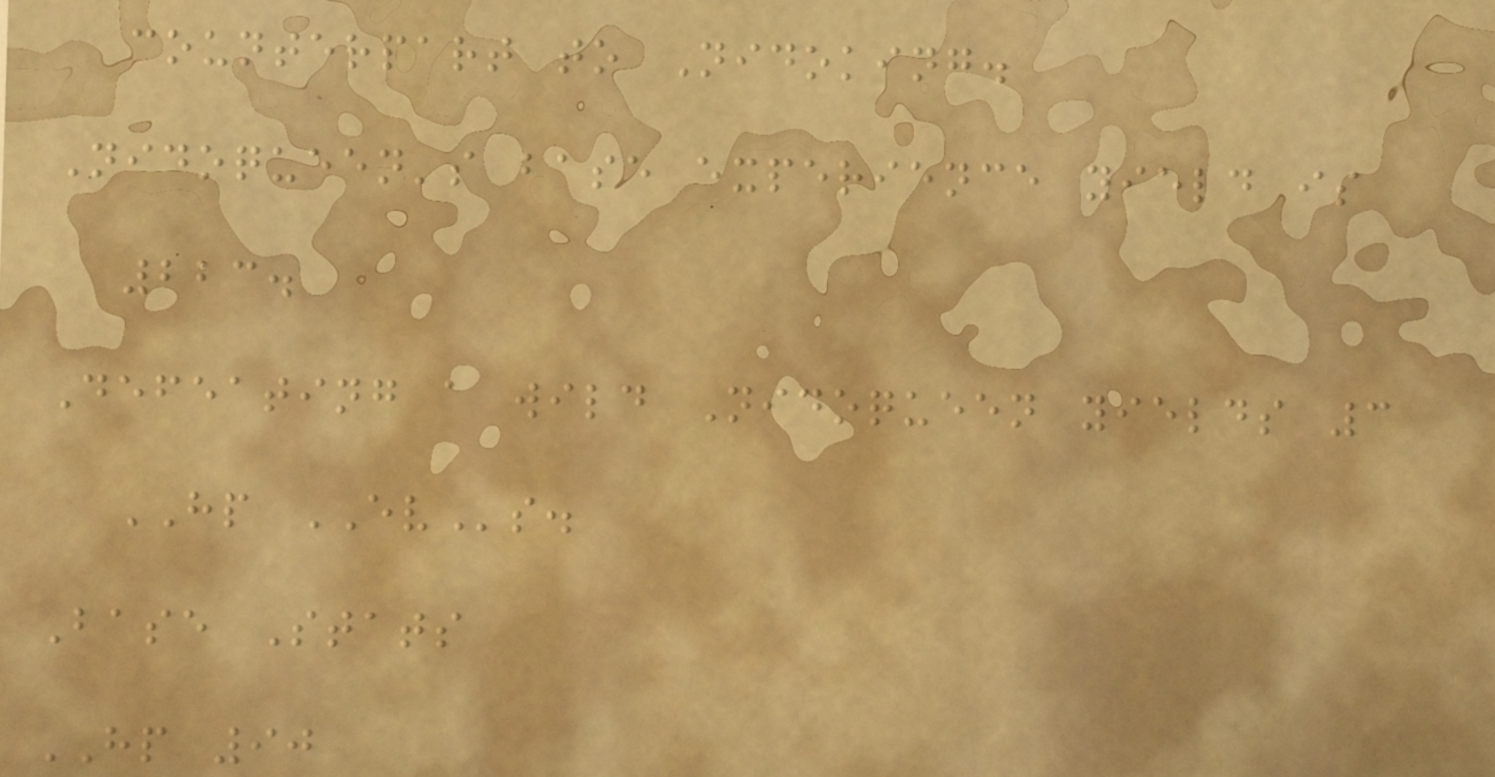counterpart to Nidoking.
Nidoqueen's base experience yield is
223.
Defeating a wild Nidoqueen yields 3
HP EVs.
Base Stats
HP 90
